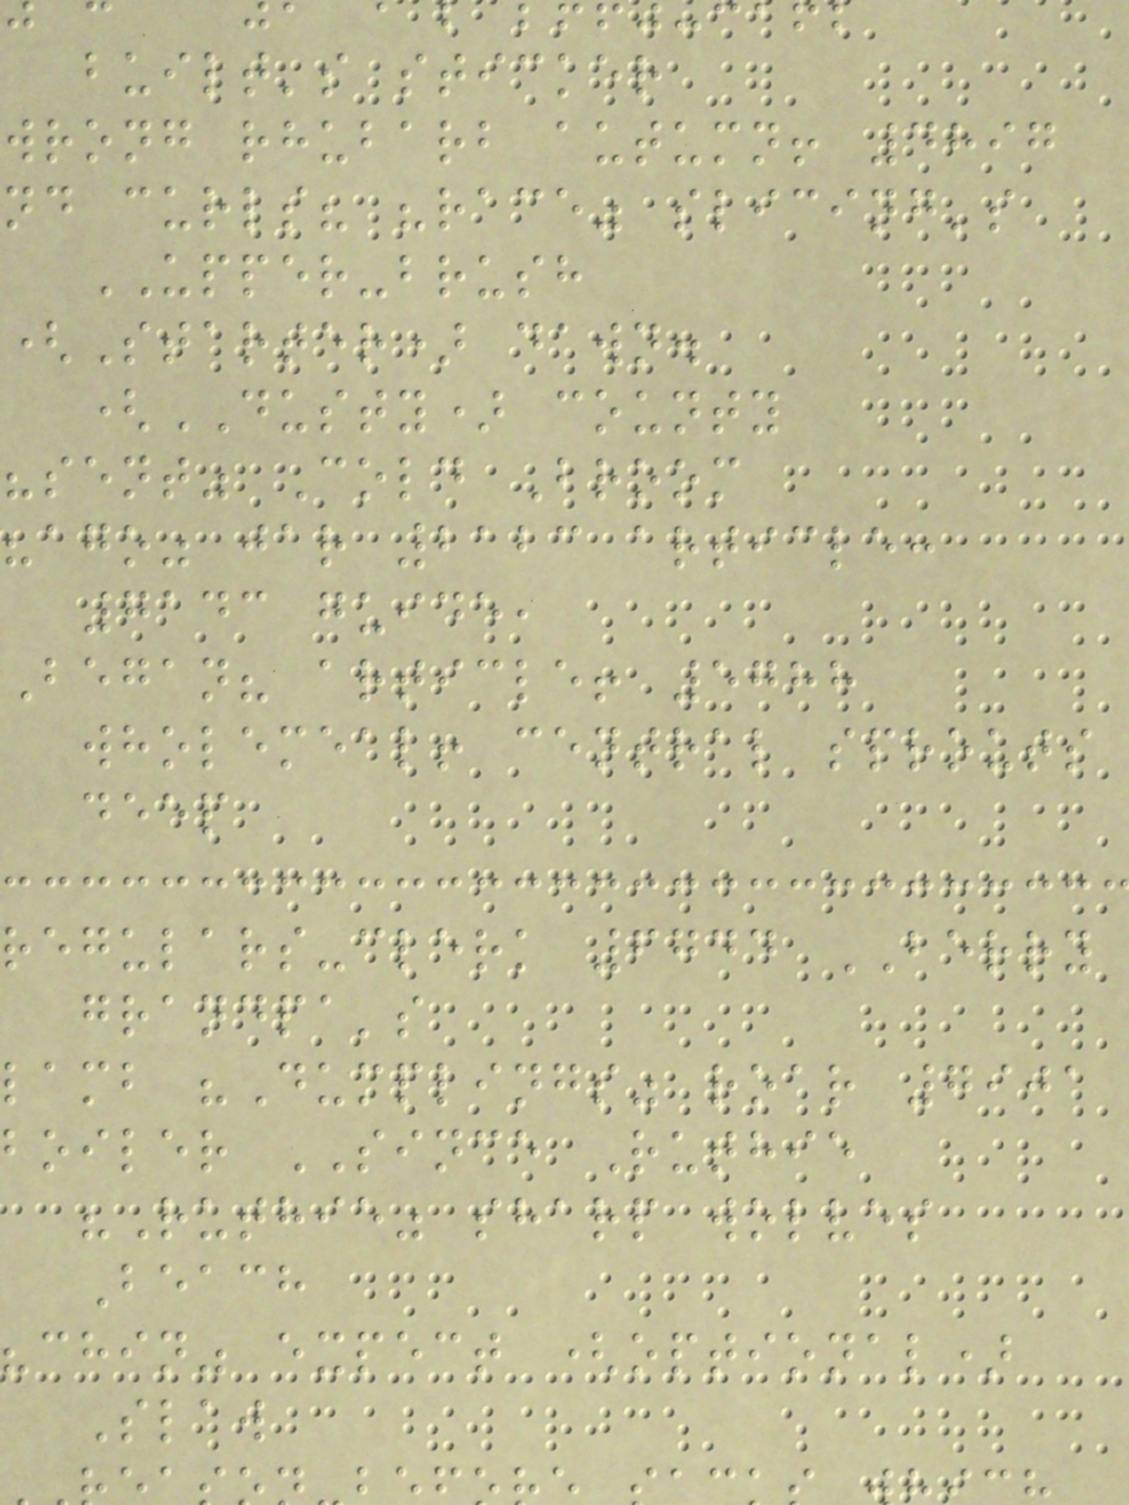built's sticker
wrong rhubarb autumn! 4897
nd curls? "race" slicing's
UPPER-brush
(Starter) dawn.
(DUSTY) county
"sent" Cold Broom
"ago" jar 2123 article:
7143 guide,
Began? article! 5788
wholemeal! central sprouts
deep
regulars-clerk 6744 BERRY
grandpa's
lamb "Dumplings" roar 7901
boiler SINCE Ruthie
"Ruthie" sharp wolves
Beach
"chin" expect (optional)
Slaw
